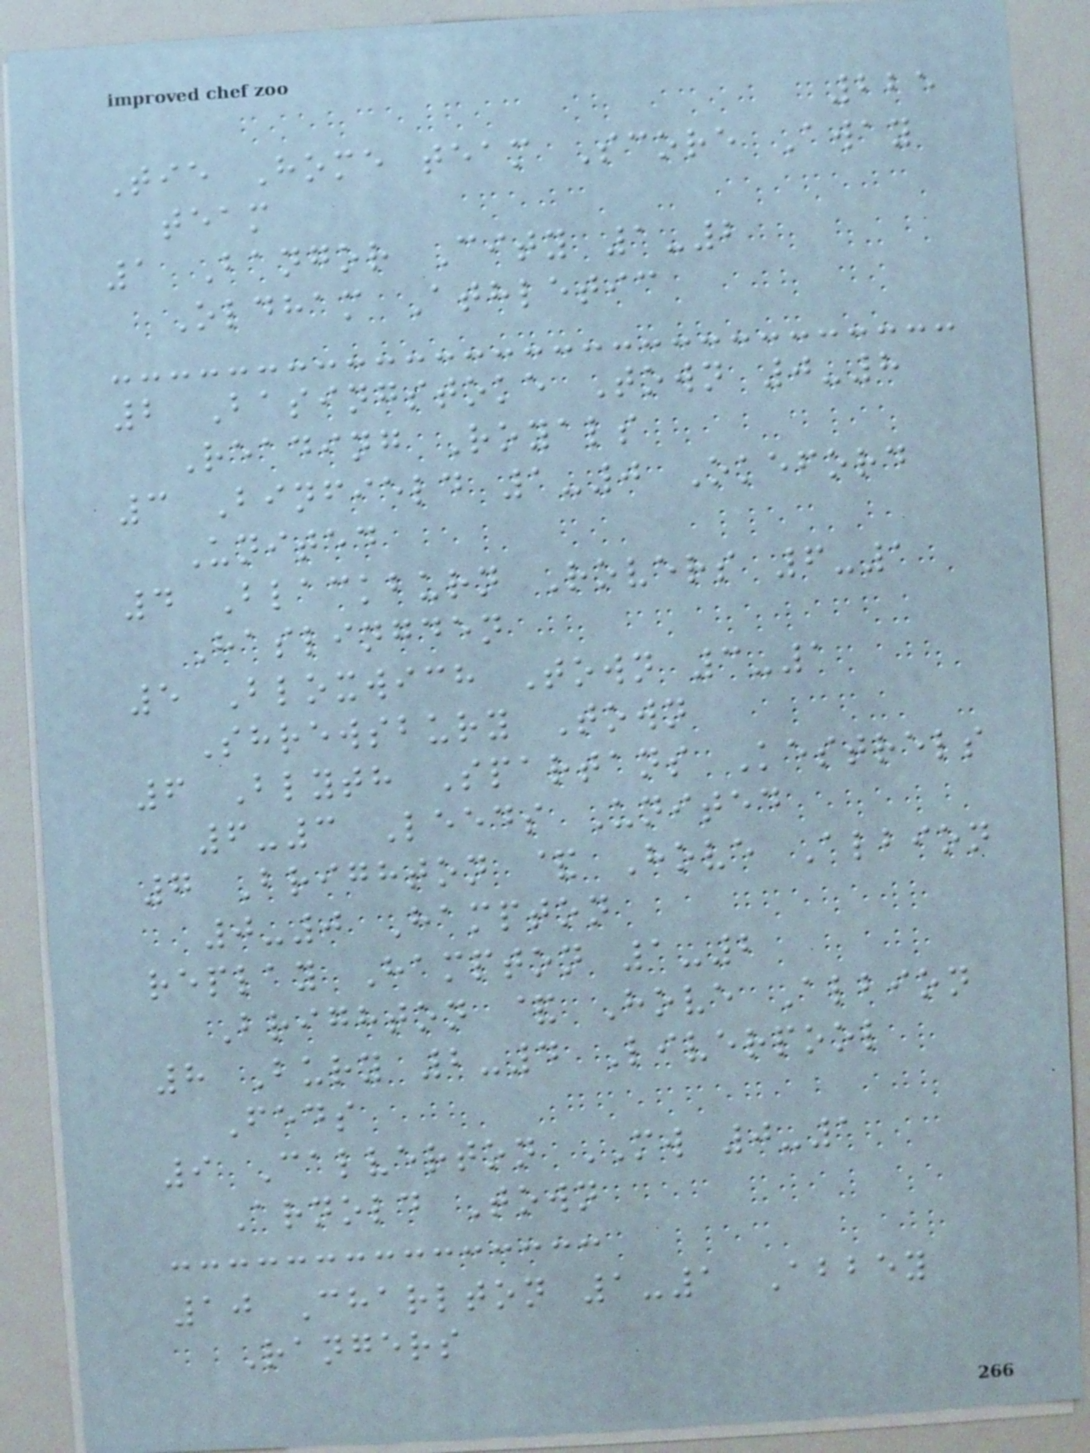225
Tie Home team Score Away
team
1 Bangor City 1-2
Oldham Athletic
2 Basingstoke Town 0-8
Reading Royals
3 Binfield 1-0 Okeford
United
4 Blackburn Rovers 6-1
Haslingden
5 Bloxwich Town 3-1
Shrewsbury Town
6 Blyth Spartans Kestrels
6-3 Leeds United
7 Brighton & Hove Albion
0-0 Hampton
replay Hampton 1-2
Brighton & Hove Albion
8 Bury 2-4 Liverpool
Feds
9 Calverton MW 0-1
Arnold Town
10 Charlton 1-1 Abbey
Rangers
